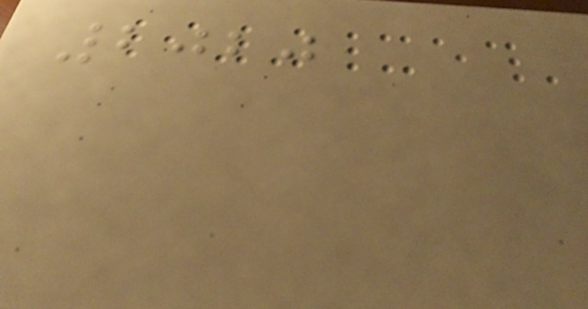2020
